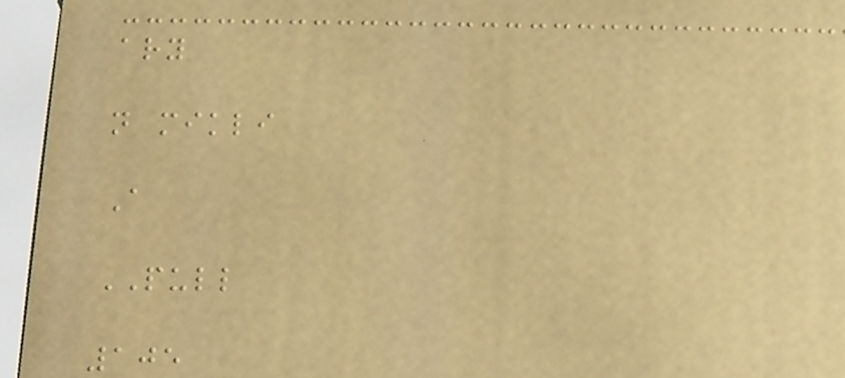ary
n mikli
A
PULL
105
